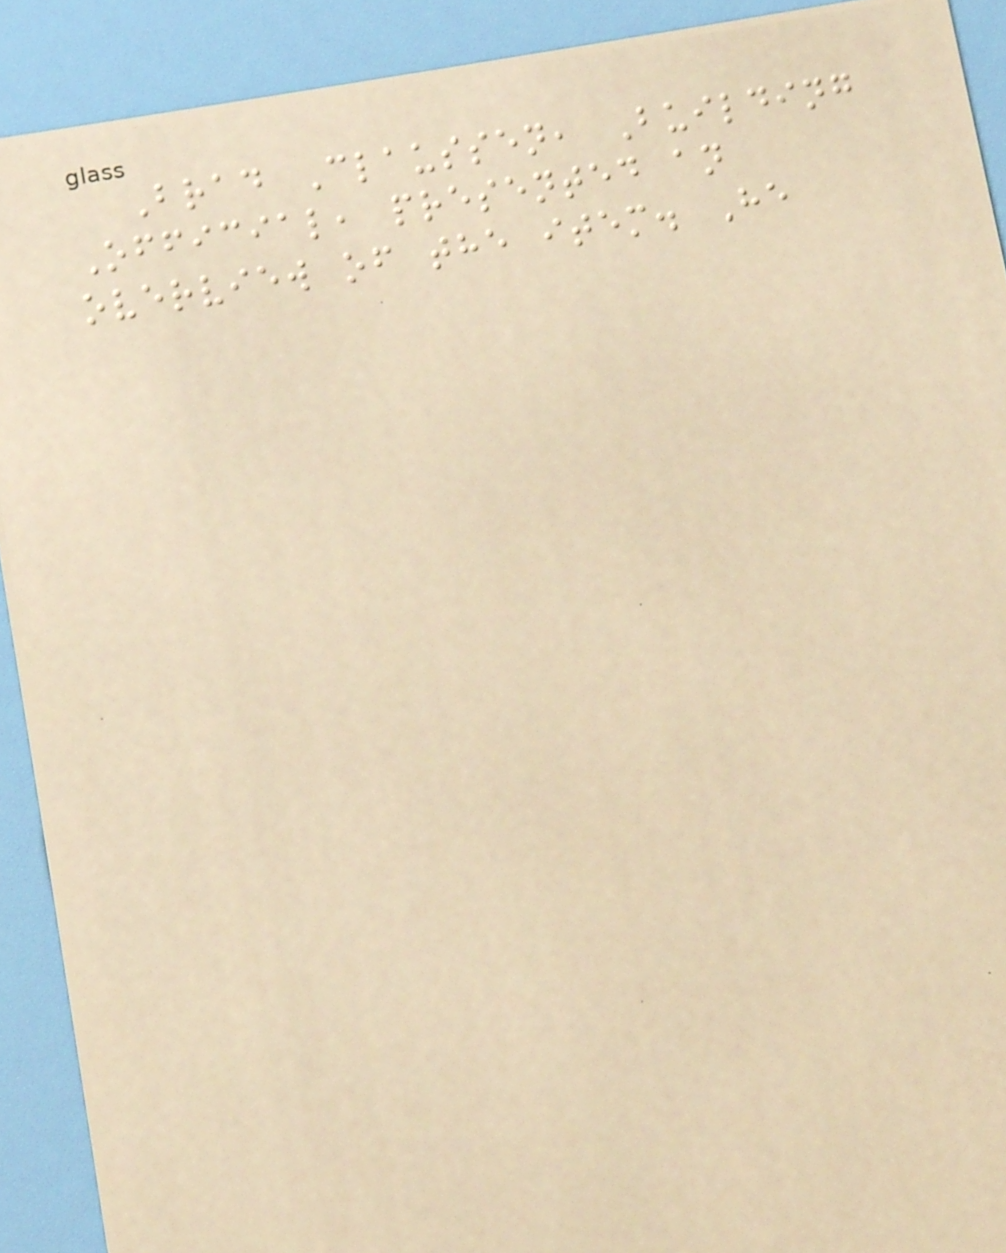Brad Claussen, Building
Official, presented an
overview of the item. He
